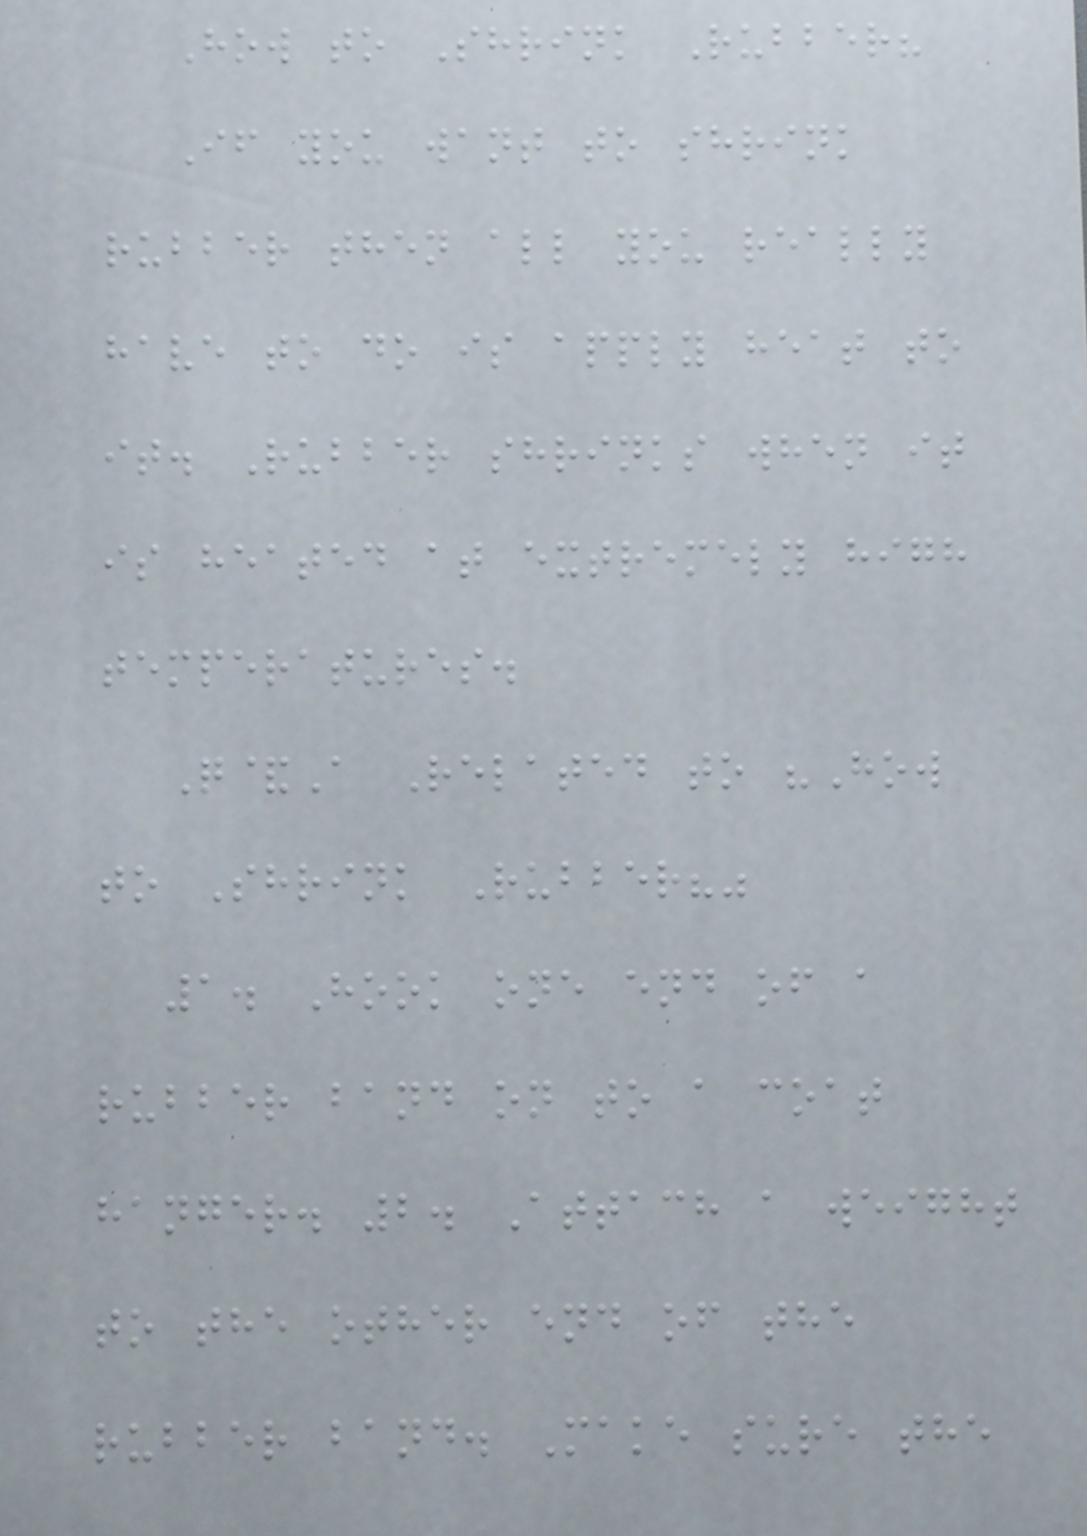How to Shrink Rubber?
If you want to shrink
rubber then all you really
have to do is apply heat to
it. Rubber shrinks when it
is heated at extremely high
temperatures.
Q&A Related to "How
to Shrink Rubber?"
1. Hook one end of a
rubber band on to a coat
hanger. 2. Attach a weight
to the other end of the
rubber band. Make sure the
